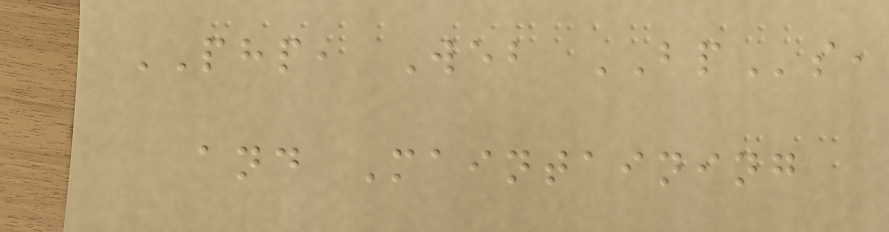PHP, Web BPs,
and Maintaining
